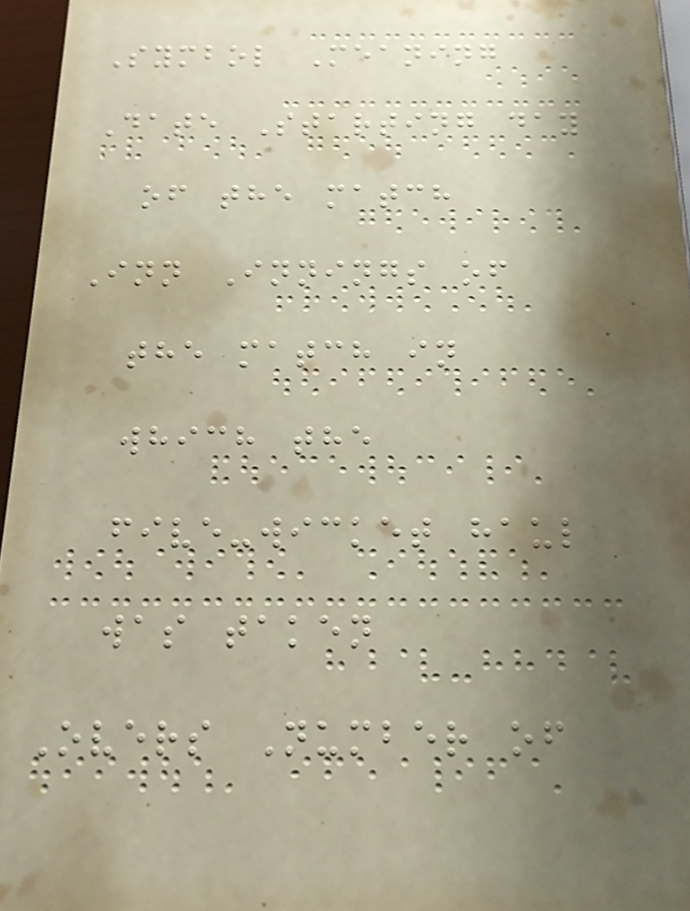Symbol Meaning
Date Starting day
of the match
Inn Innings of
the match in
which the
five-wicket haul
was taken
Overs Number of
